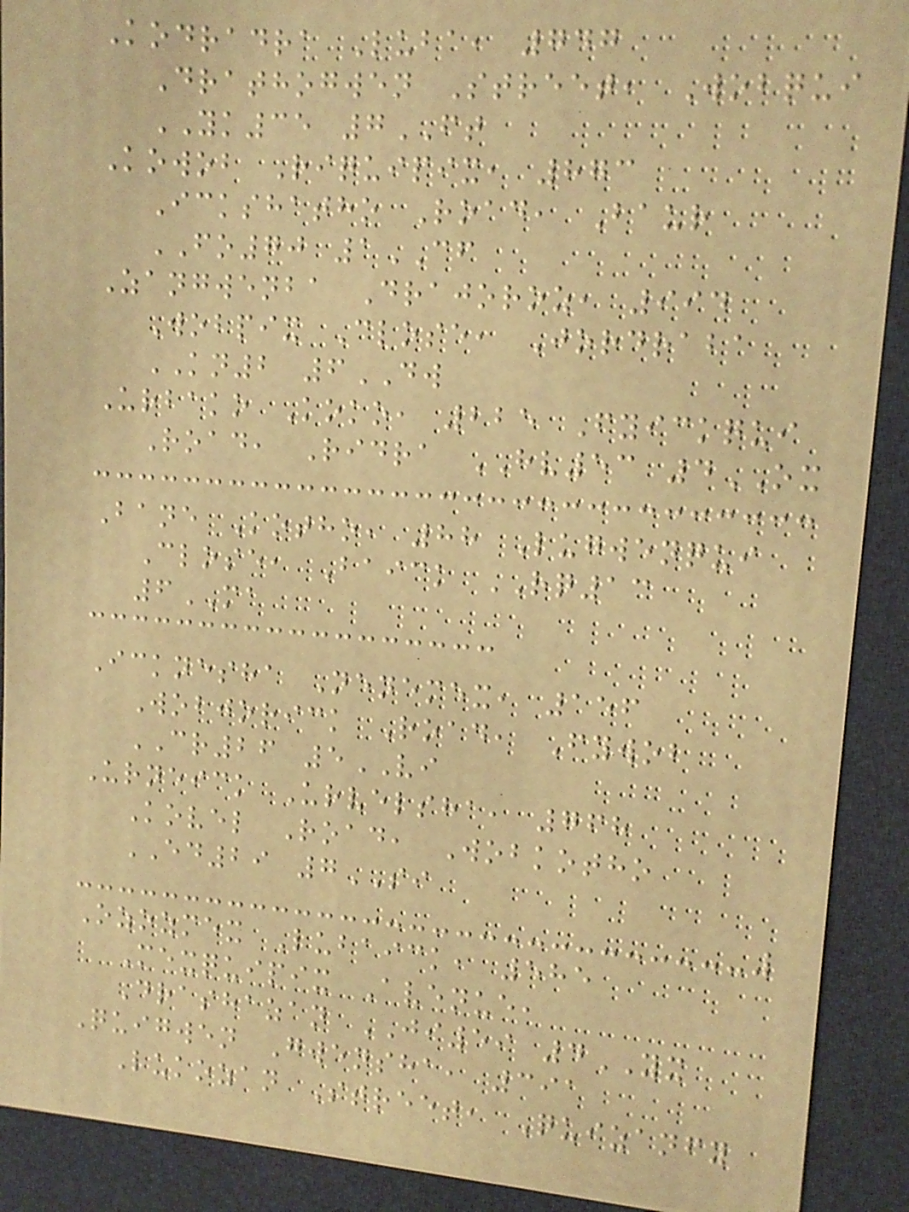Kodradra Luba, 747
Drathogwen Street, Wobqui
YK35 7FT
Kowob Riquipix, 873
Ickshatho Road, Baur
FO70 1CF
Zangwenba Drajoroz, 994
Wobpix Close, Jordraba
KN2 6DW
Urbako Koko, 225 Fyickqui
Road, Ridra HV53 4OX
Bane Kotho, 88 Lugwenqui
Close, Baick RQ13
6MA
Icknesha Nenemex, 156
Wobjorick Road, Fywob
CR26 5VI
Urneick Urvelsha, 768
Kovel Road, Wobkotho
ED29 7SI
Ozozmex Lubaick, 585
Mexquipix Avenue,
Drashazan JI59 4YX
Quigwen Gwensha, 391
Lukozan Street, Quizanfy
